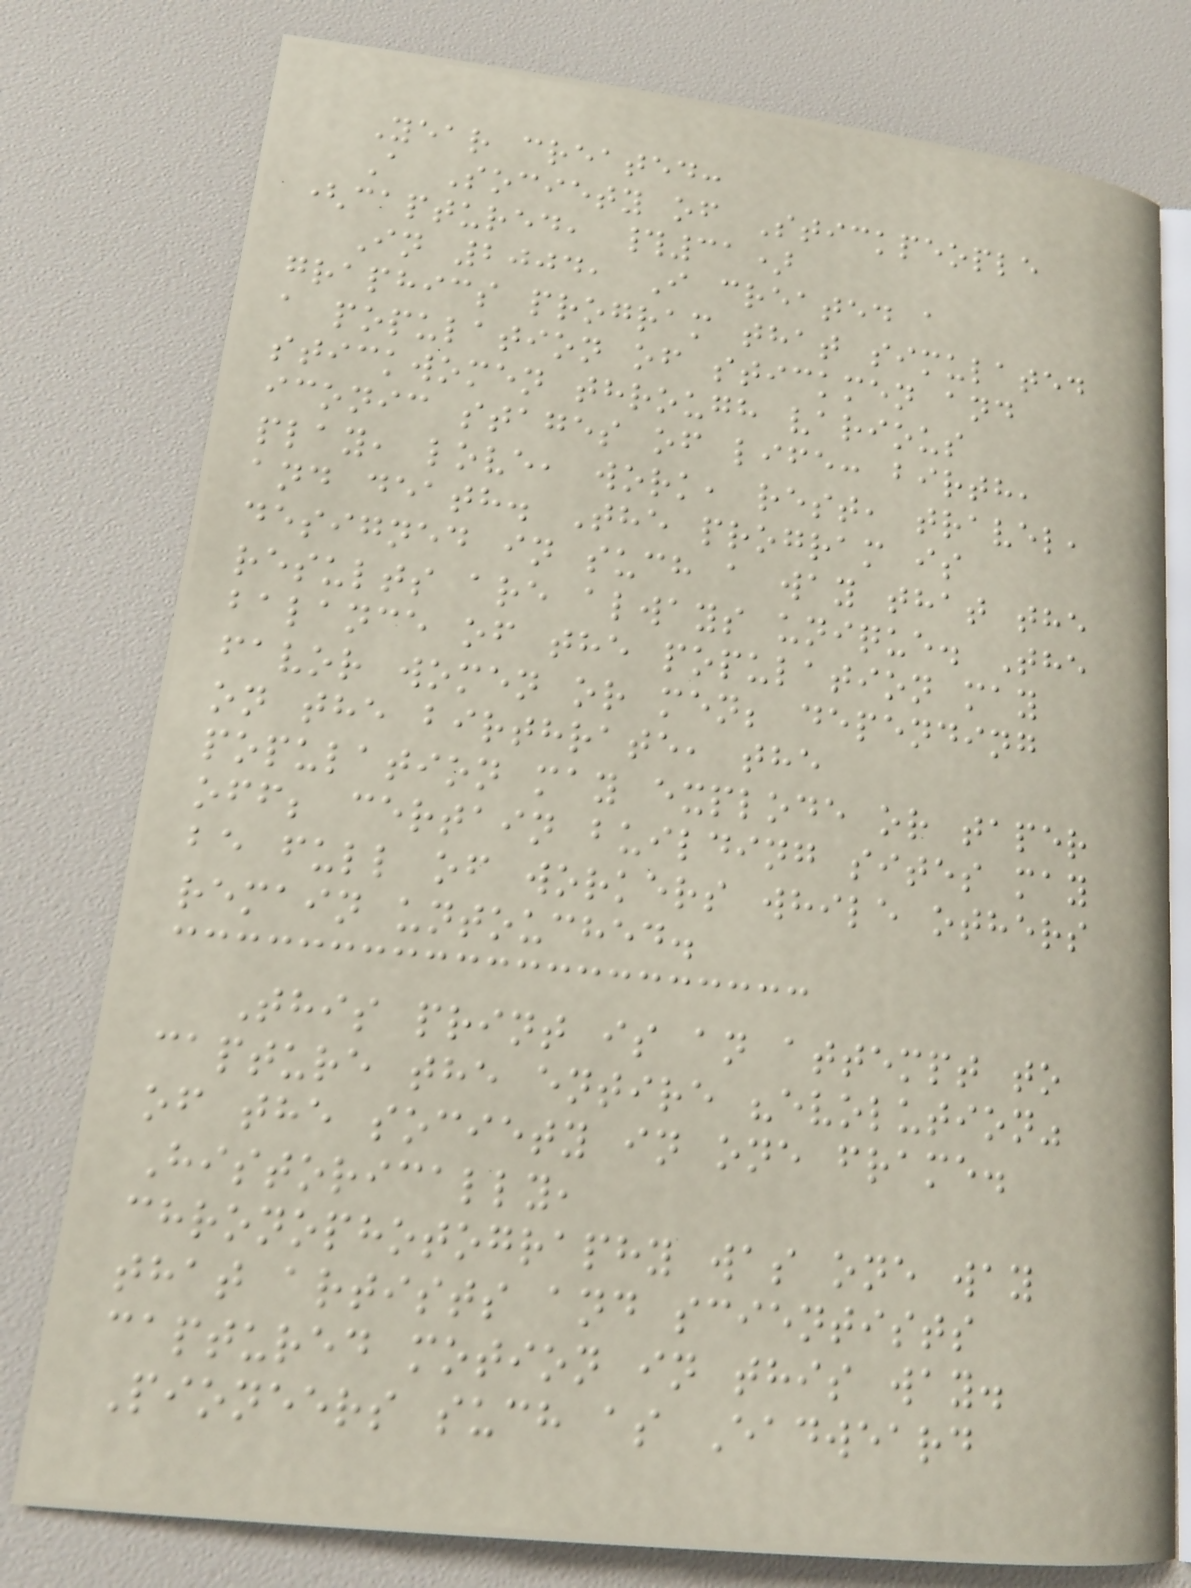Year created:
A Society of Stickpeople
(captured, #31)
In 2004, I created a
graphics program that simulated
a population of stickmen and
stickwomen through various
iconic stages of life: birth,
play, love, work, rest, travel,
and death. The program is
designed in such a way that the
results are always unique. The
balance of the population may
favor women or men; depending
on the birthrate, the
population may explode or taper
off; certain building sites may
be full of workers while others
remain untouched.
This print is an attempt to
capture the entire "evolution"
of the society in one frame.
Historically,
chronophotography was one way
that artists and scientists
captured motion in this way.
Pioneers such as Eadweard
